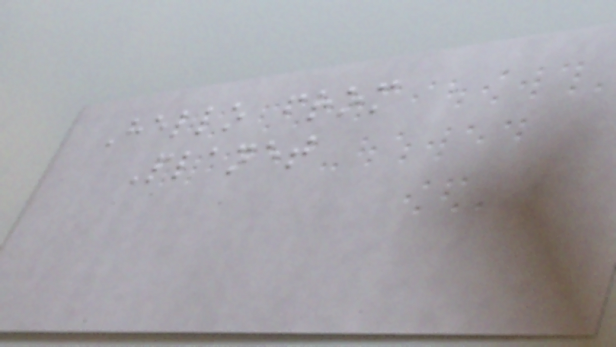Hello from
Planet
